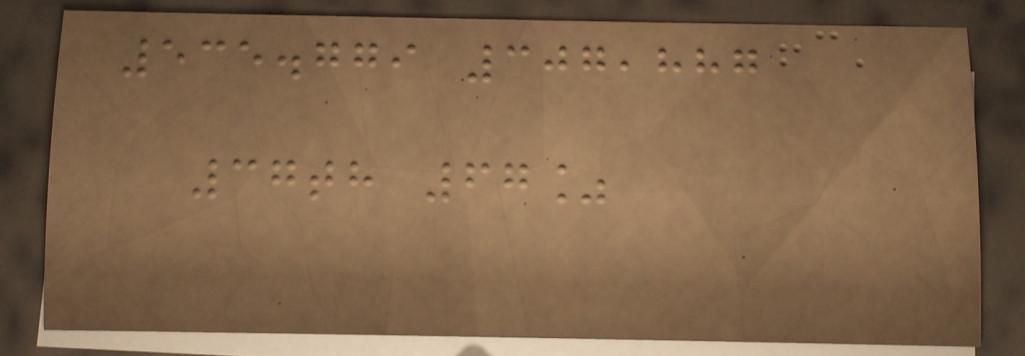535.779 307,887
37th 67%
